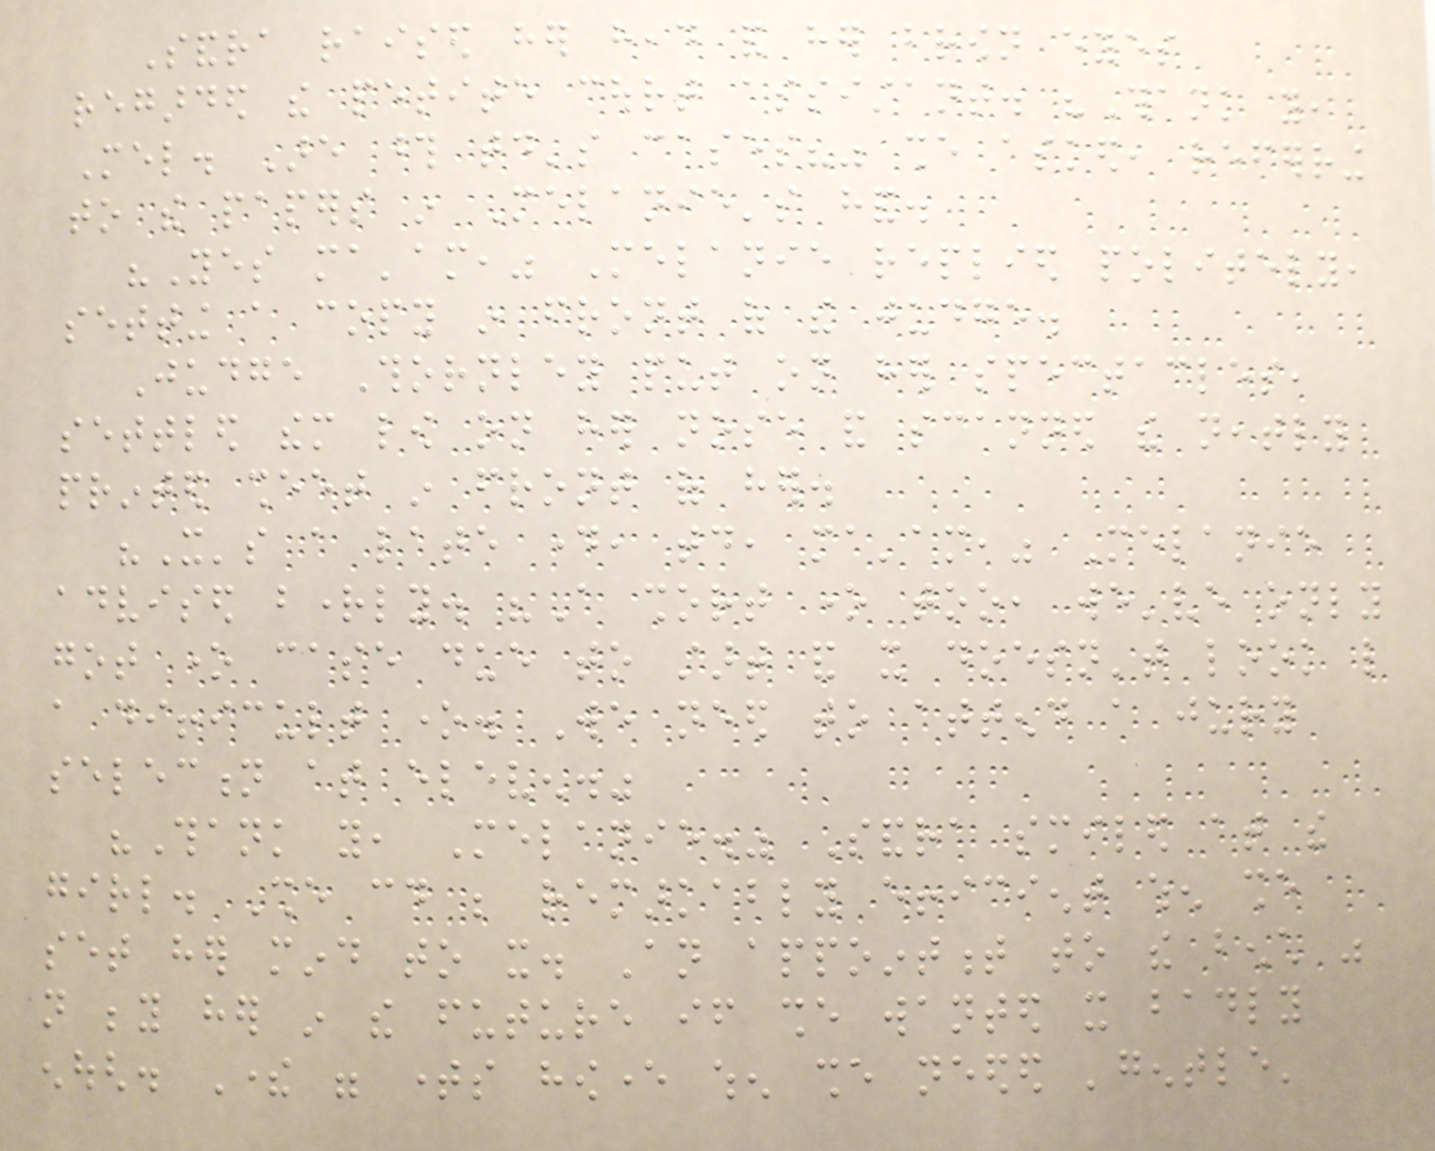Sandra raised her head and her brown eyes
regarded the petite court assistant. "Thank you,
Mel. Are those today's cases?" she asked, referring
to the papers in Melanie's hand.
"Yes ma'am," Melanie replied politely,
setting a copy in front of the judge.
Judge Thornley put on her spectacles,
settled them low on her nose and scanned the neatly
printed sheet in front of her.
"It's a late day, today, ma'am," Melanie
advised brightly. "A short one too, we've only
got one case due to start and it doesn't look like
a difficult one. We need to attend a jury
selection at eleven."
"Thank you, Melanie." Sandra smiled at the
girl. She could be remarkably efficient when she
set her mind to it. An appointment to the bench was
not beyond her in the future if she wanted it badly
enough. There were times however when she needed 'gentle'
